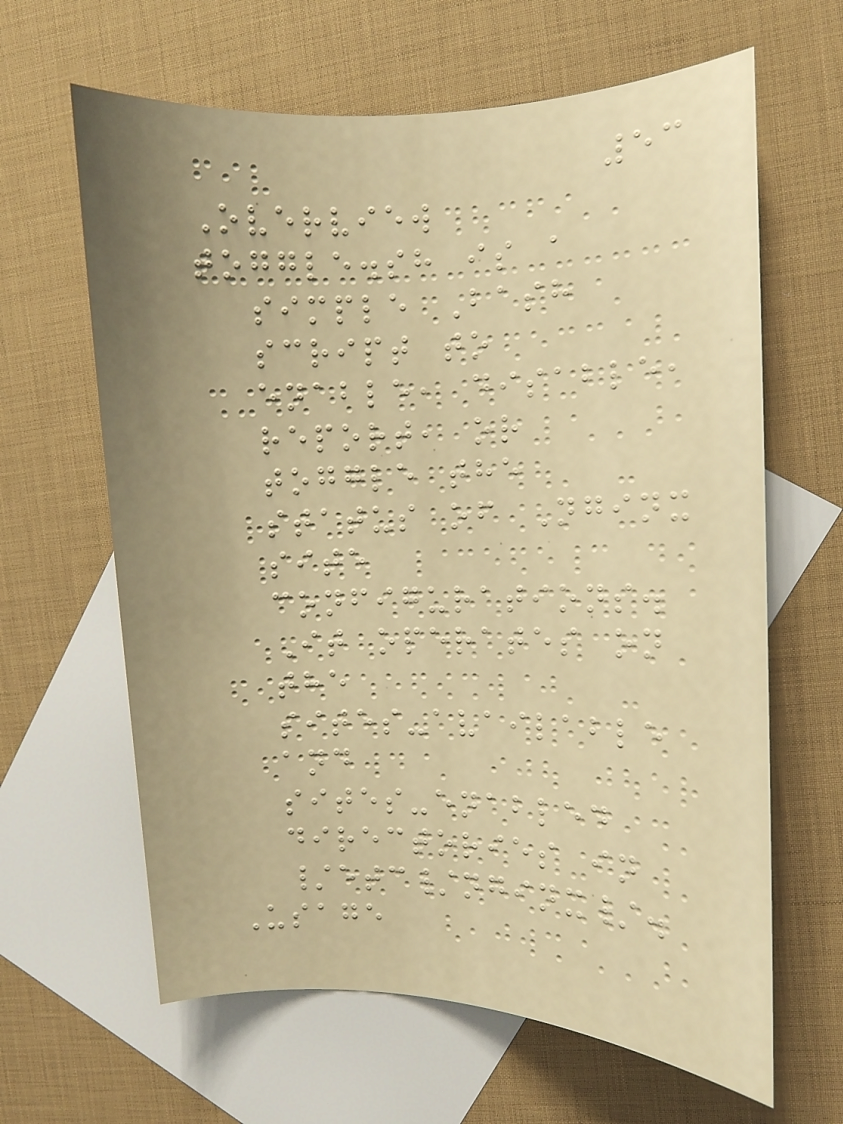53
Overview
toggle.sh is a
simple Bash
script to
enable, disable,
report, or
toggle the
status of Nginx
site
configurations.
It operates on
the
sites-available
and
sites-enabled
directories in
/etc/nginx/.
Usage
